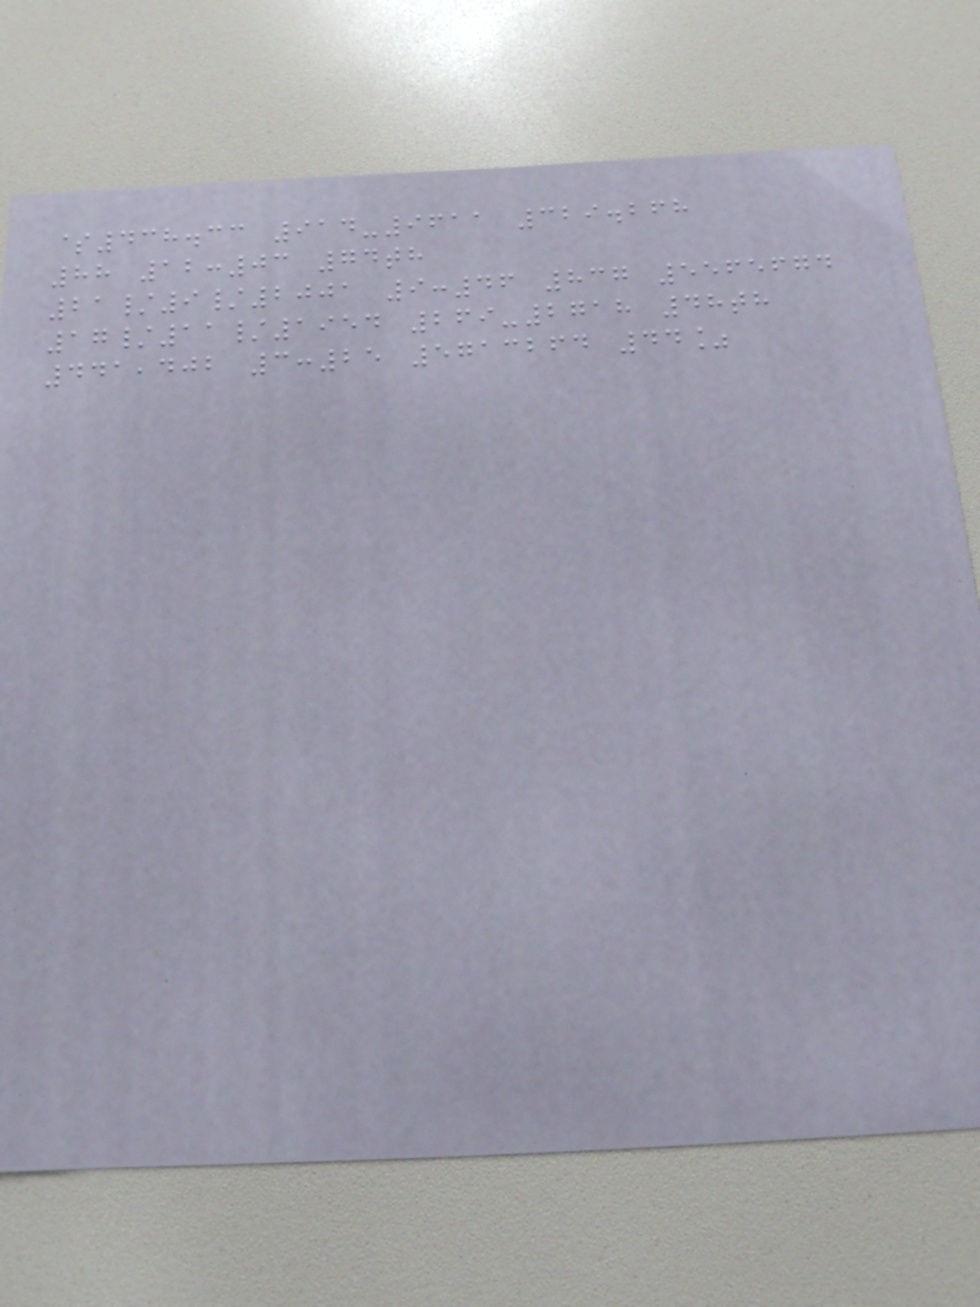$438.33 914-9611 329.268
88 12:03 74th
21/9/2001 9:46 837 5565674
17/11/1954 269-2718 48th
441,402 3:25 5713264 44%
